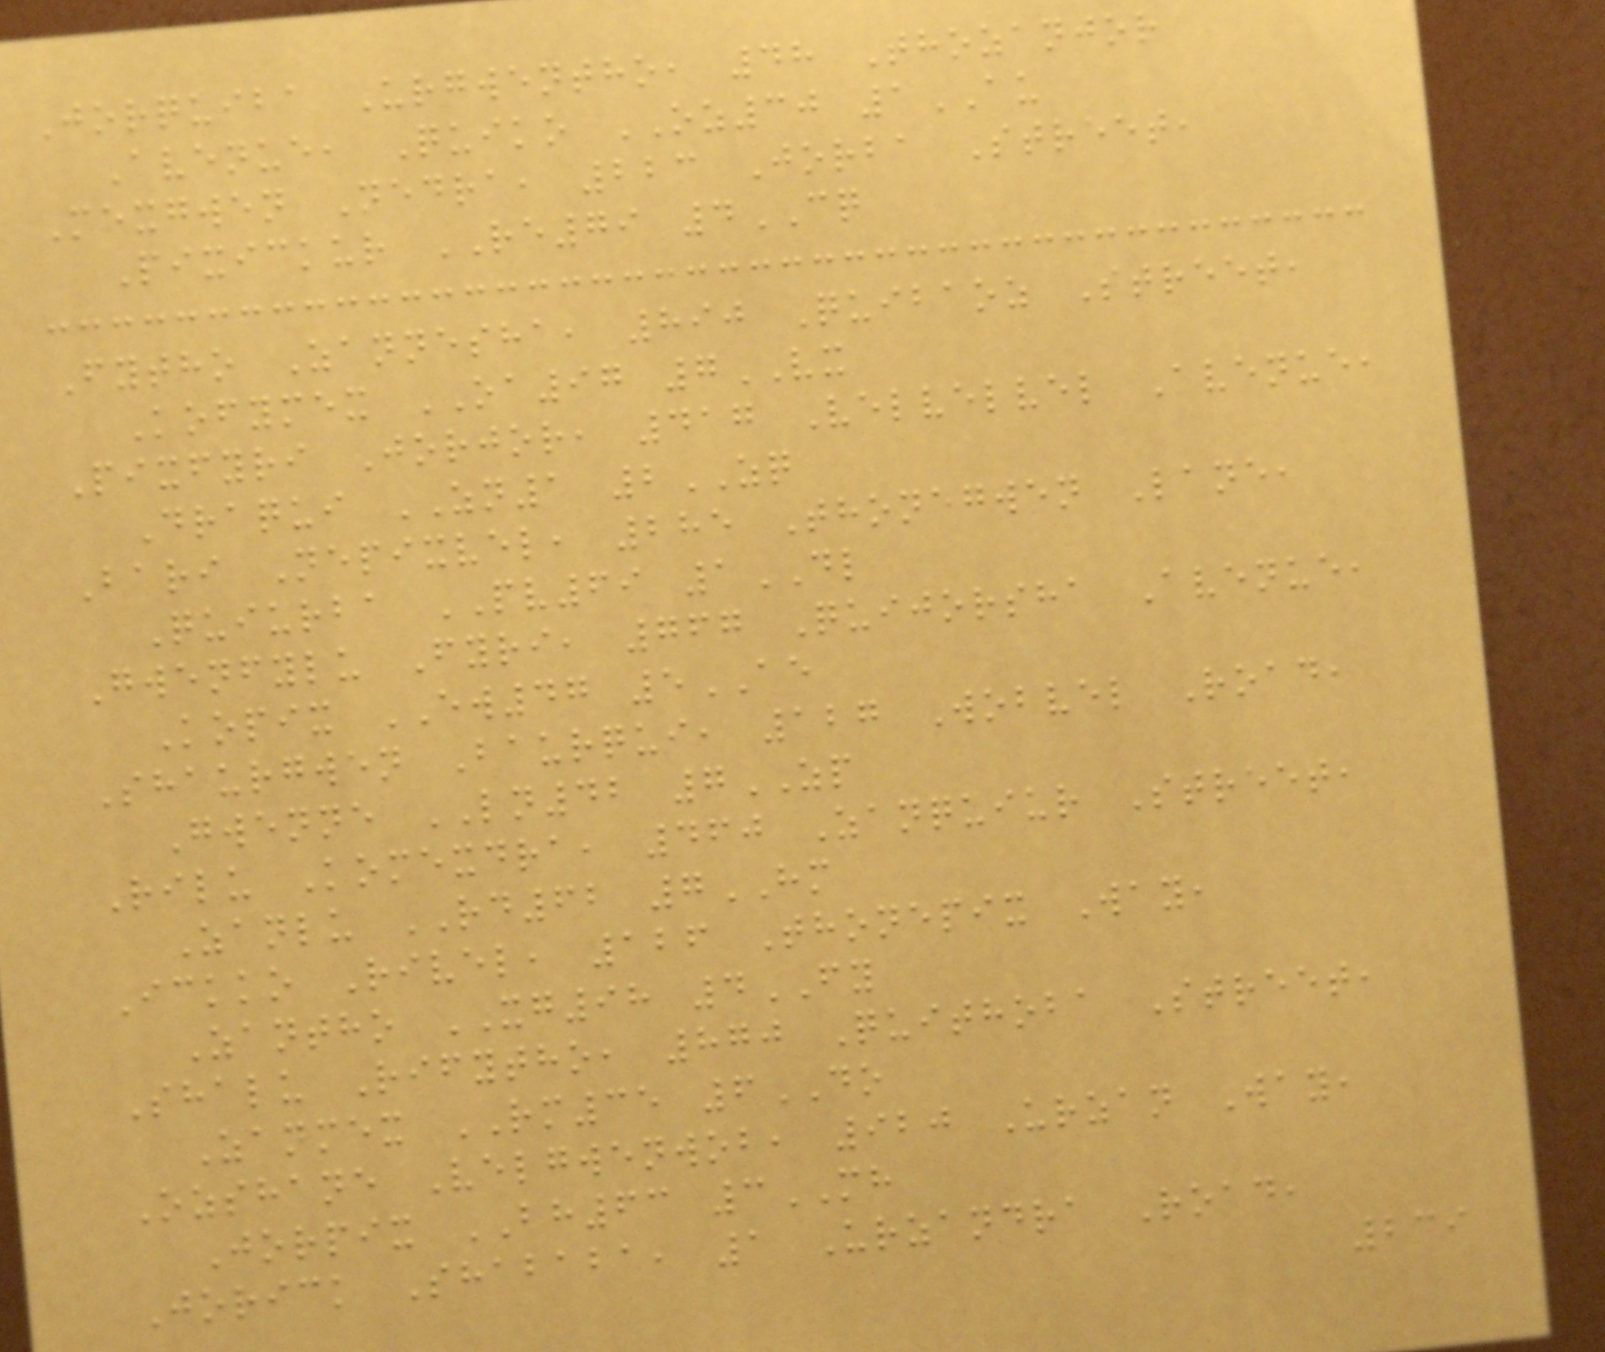Jorquiba Urgwentho, 48 Thozanjor
Avenue, Quiko OZ30 1AU
Mexgwen Nedra, 223 Jorba Street,
Pixickur RE79 4CQ
Fytho Zannesha, 890 Quibaoz Street,
Kofymex OA97 7VX
Pixfyri Jorjor, 417 Velvelvel Avenue,
Draqui ZN1 2ZQ
Bari Nepixvel, 285 Thonegwen Lane,
Quiurba PV69 1DL
Gwenfylu Fyri, 767 Quijorsha Avenue,
Kopix EW47 5AE
Shaurgwen Baurqui, 127 Wobvel Road,
Gwenne LN42 7ZP
Rilu Komexdra, 460 Zanquiur Street,
Zanlu RD62 7HM
Ickko Rivel, 126 Thonepix Way,
Zantho XG98 4FY
Shalu Rifytho, 870 Quithoba Street,
Zanmex RM35 6DO
Ozshane Velgwenwob, 920 Urzan Way,
Jorpix BH63 3MH
Jorick Shababa, 1 Urzandra Road,
239
